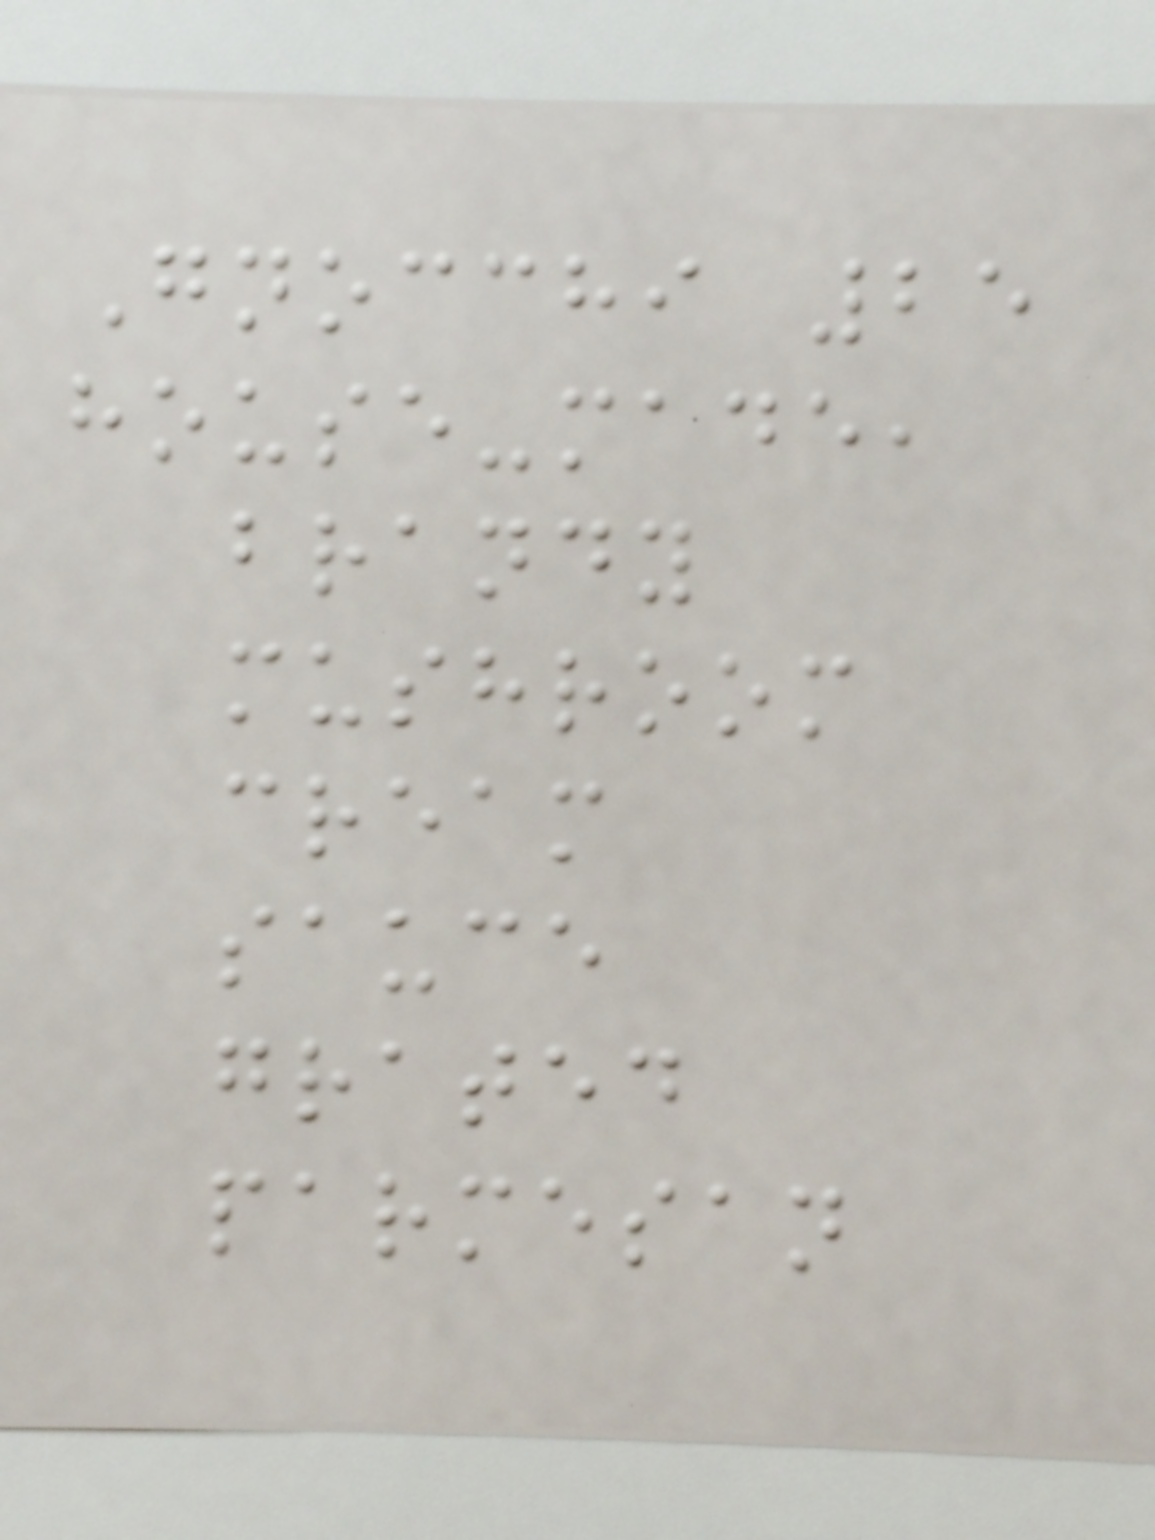Gnocchi 25
house-made,
brandy
mushroom
cream
sauce
grated
parmesan
